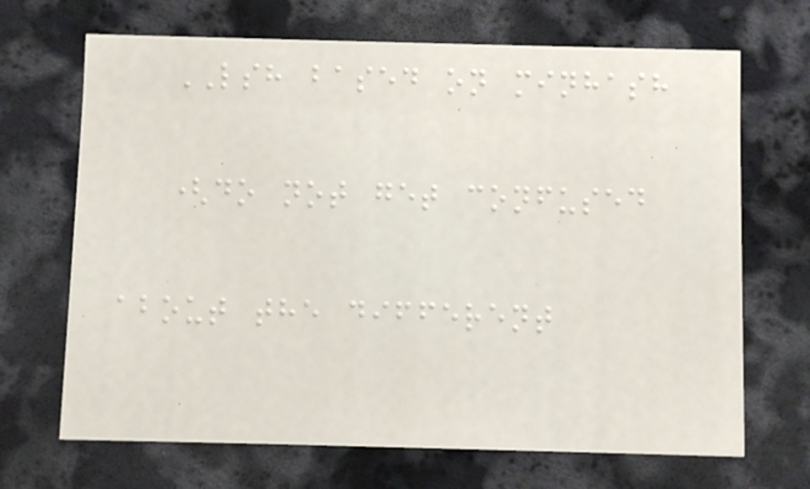LSH based on minhash
(do not get confused
about the different
